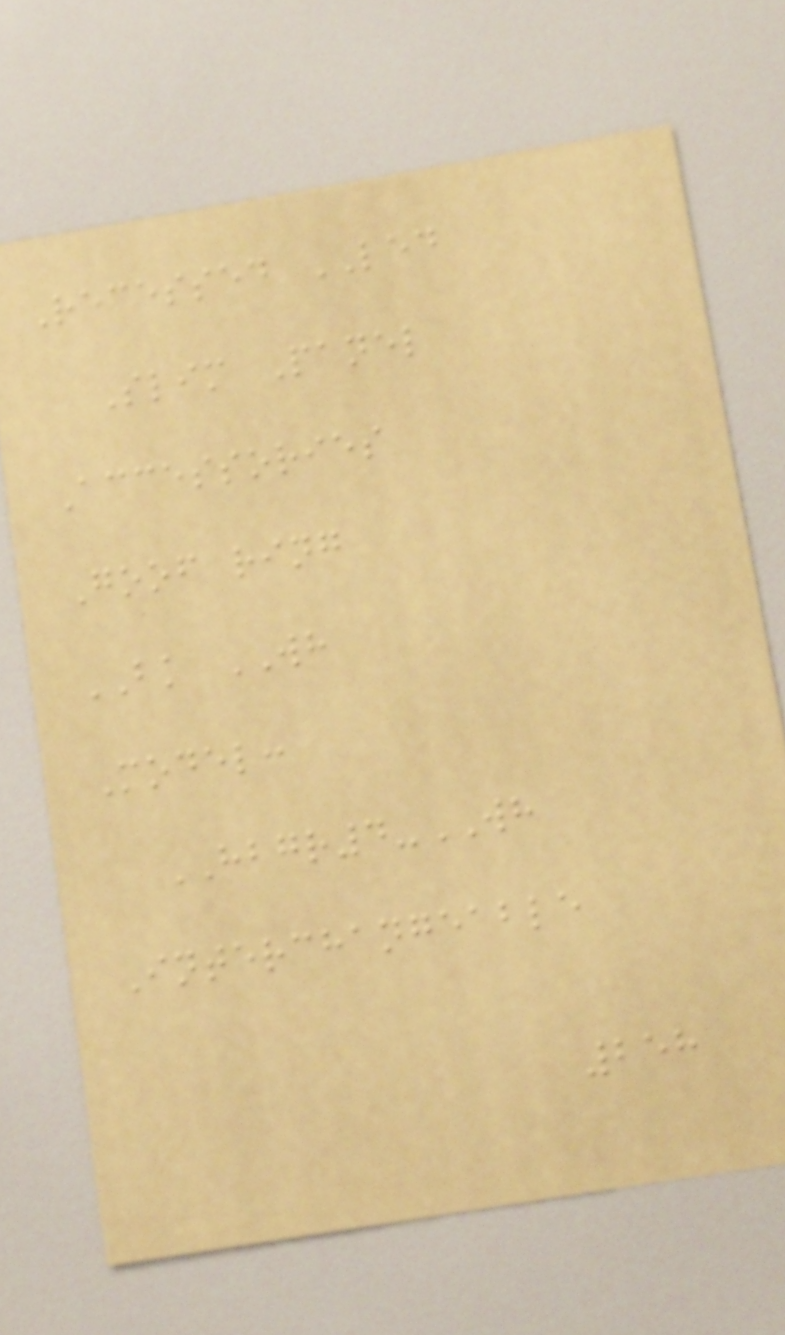Recessed LED
Slim Panel
Accessories
Goof ring
BK WH
Model:
HBGR4-WH
Interchangeable
258
